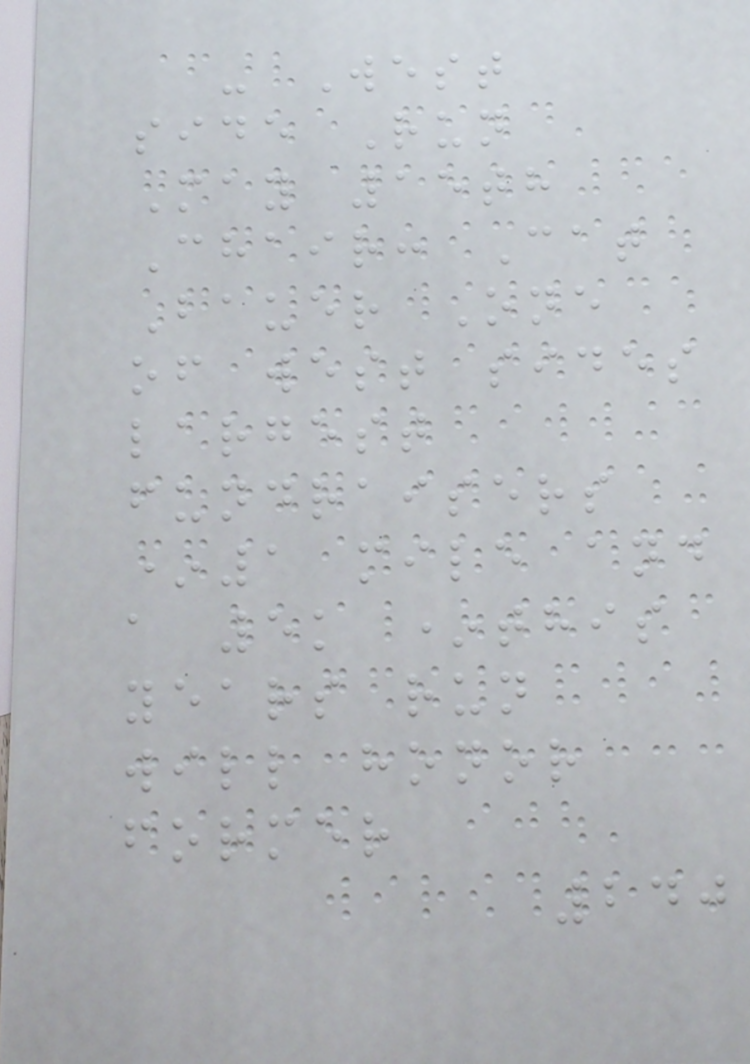- West
side Run
May 15th
Chair: Cat
Bauer One
of west sides
largest
fundraisers
*1 mile and
a 5k *this
years run
will honor
former
240
